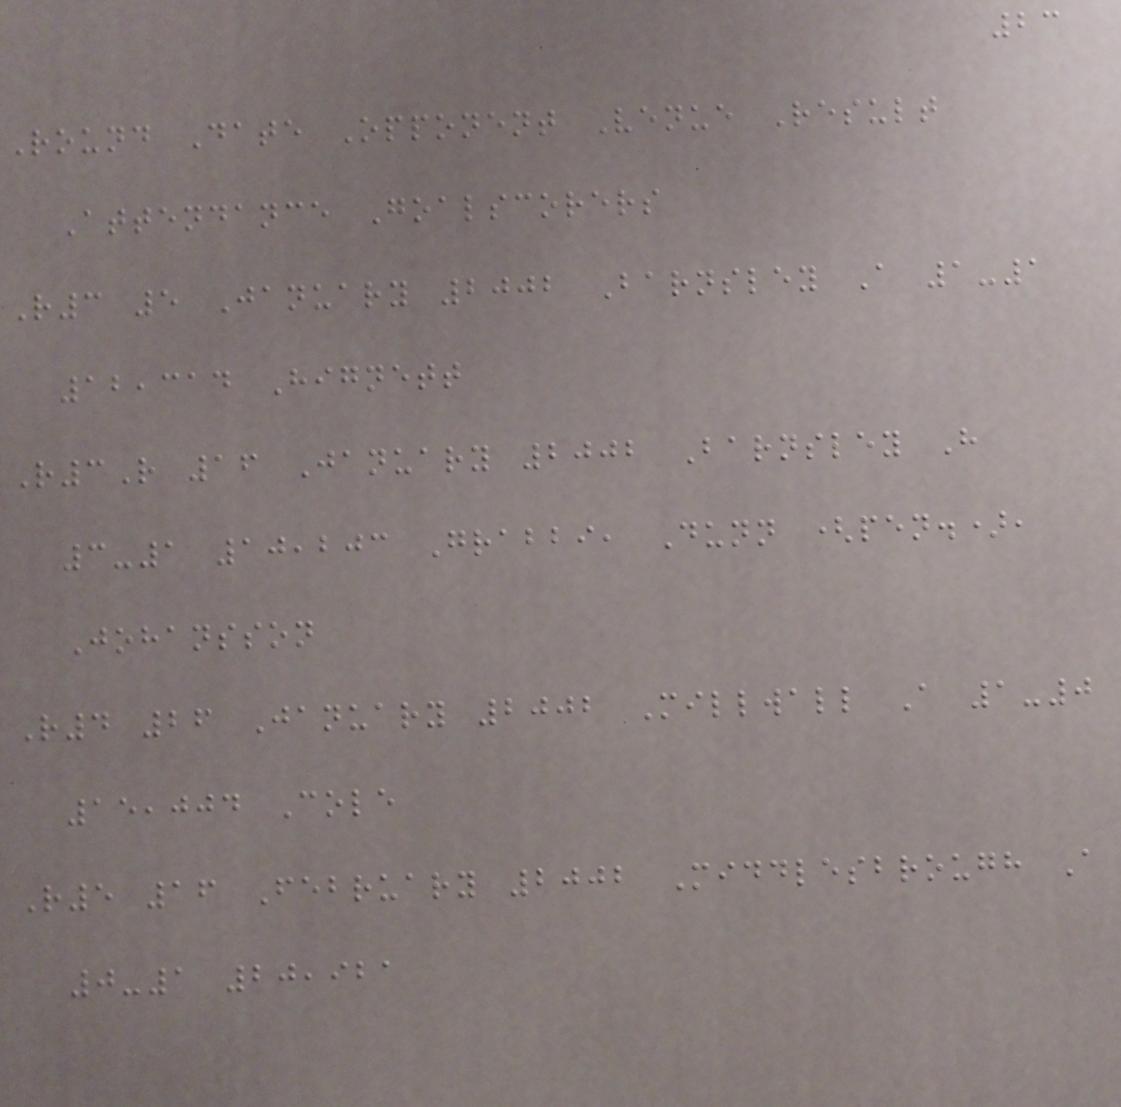23
Round Date Opponent Venue Result
Attendance Goalscorers
R3 5 January 2002 Barnsley A 1-1
12,314 Hignett
R3R 16 January 2002 Barnsley H
3-1 10,203 Grabbi, Dunn (pen.),
Johansson
R4 26 January 2002 Millwall A 1-0
15,004 Cole
R5 16 February 2002 Middlesbrough A
0-1 20,921
